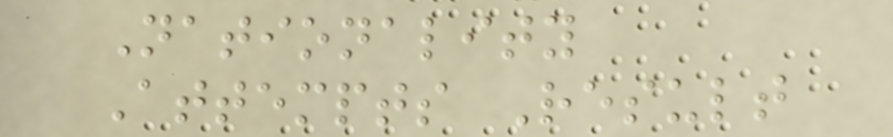Nationality
Attempts Result
